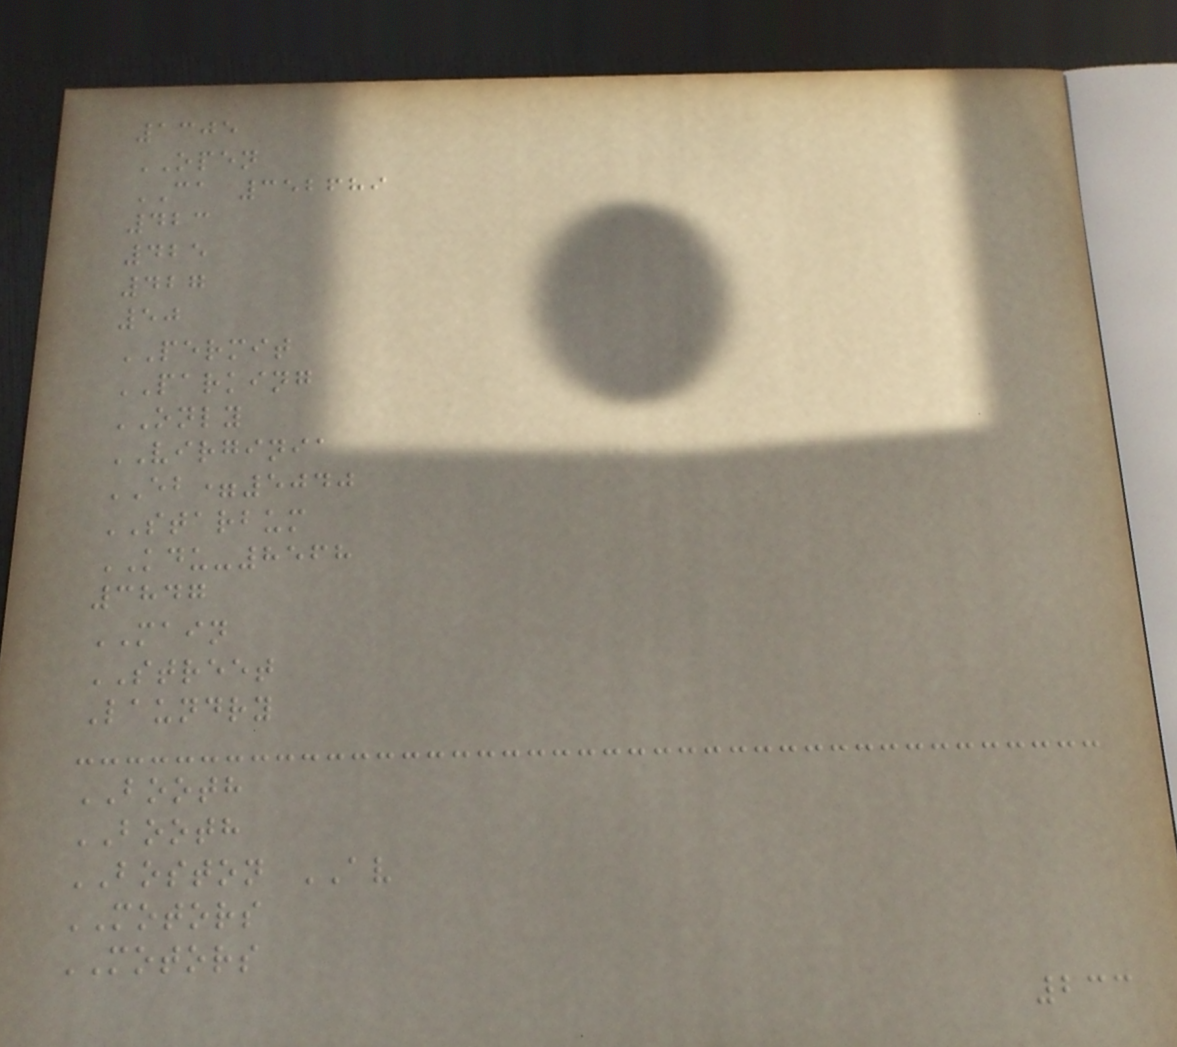1305
OPEN
CA 352689
423
425
427
50
PERMIT
PARKING
ONLY
VIRGINIA
EB=5040
STARBUM
KDU-8568
3847
MAIN
STREET
Laundry
BOOTH
BOOTH
BOSTON AV
MOTORS
MOTORS
233
